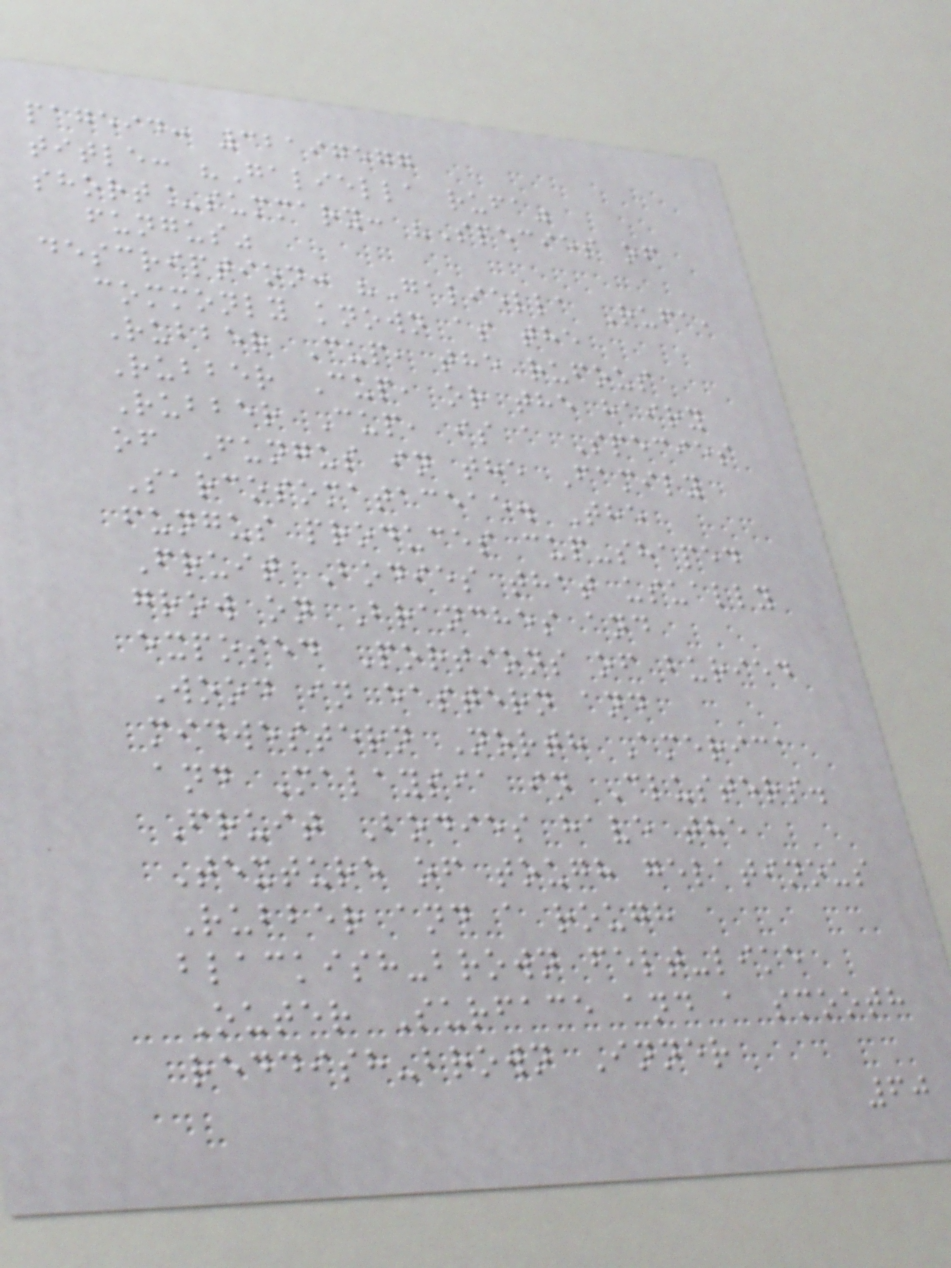pageid: 32197577
title: "Galiella rufa"
short_summary: "Species of
fungus"
description: "Galiella Rufa,
commonly known as the
Rubber Cup, the rufous
Rubber Cup, or the hairy
Rubber Cup, is a Species
of Fungus in the Family
Sarcosomataceae. The
fungus produces cup-shaped
Fruit Bodies that usually
grow on Branches and
exposed Portions of buried
Wood in eastern and
midwestern North America
and Malaysia in Clusters.
Fruit Bodies have the
Texture of tough gelatinous
Rubber and a rough
blackish-brown felt-like
Outer Surface and a smooth
reddish-brown Inner
60
